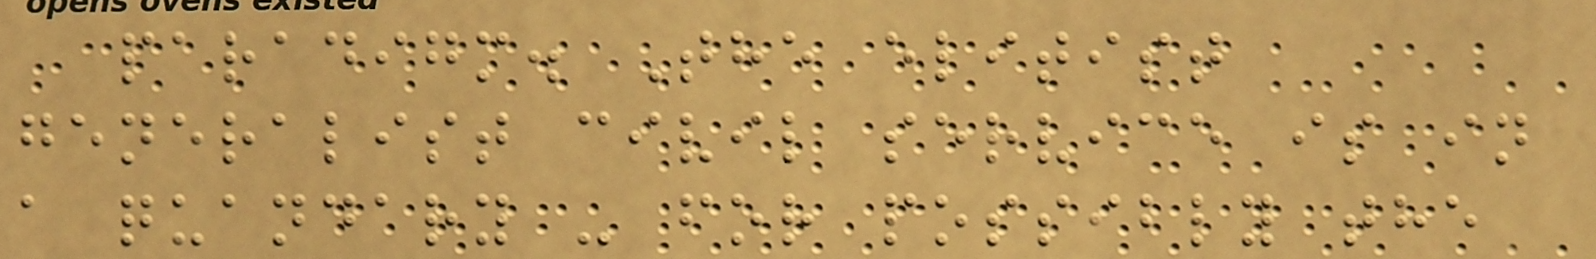paradigm. The elitist
generalist civil service is in
a quandary - for possibly the
